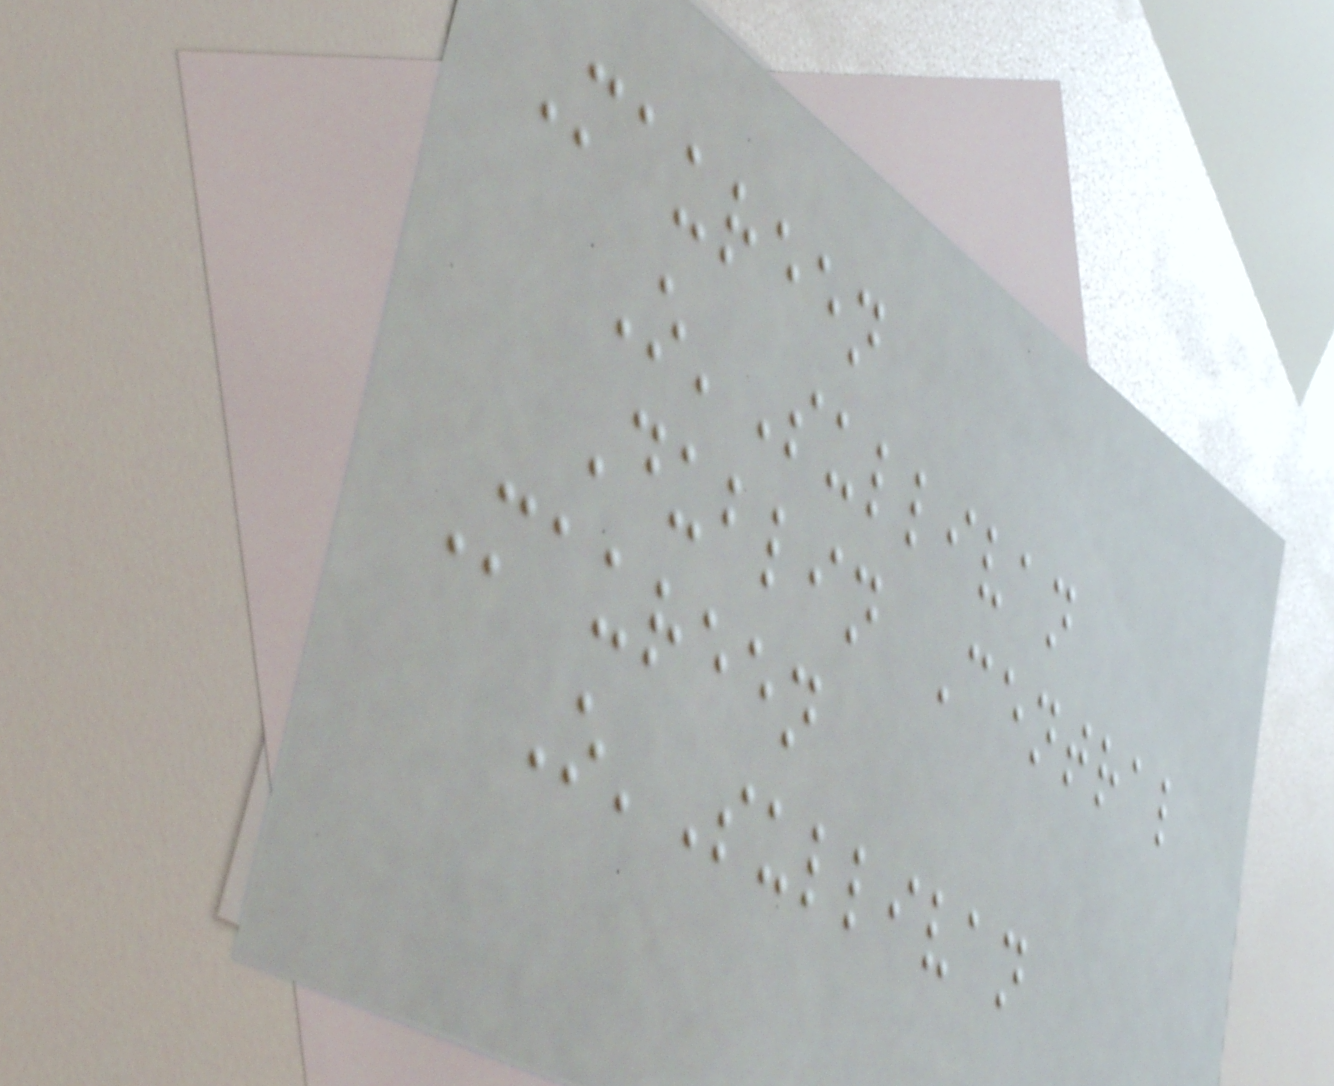Maureen
O'Sullivan
Dublin Central
Maureen
O'Sullivan
